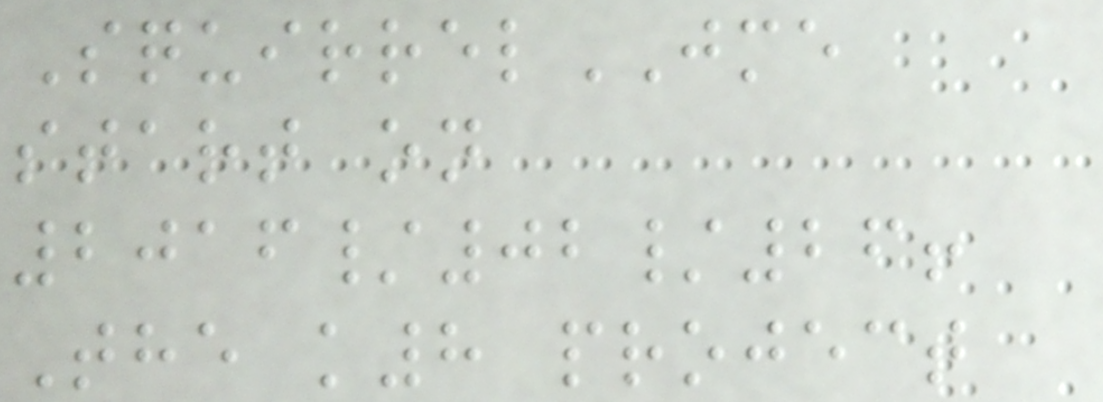SquirrelJME
start on
2016/02/26!
The k8 project
